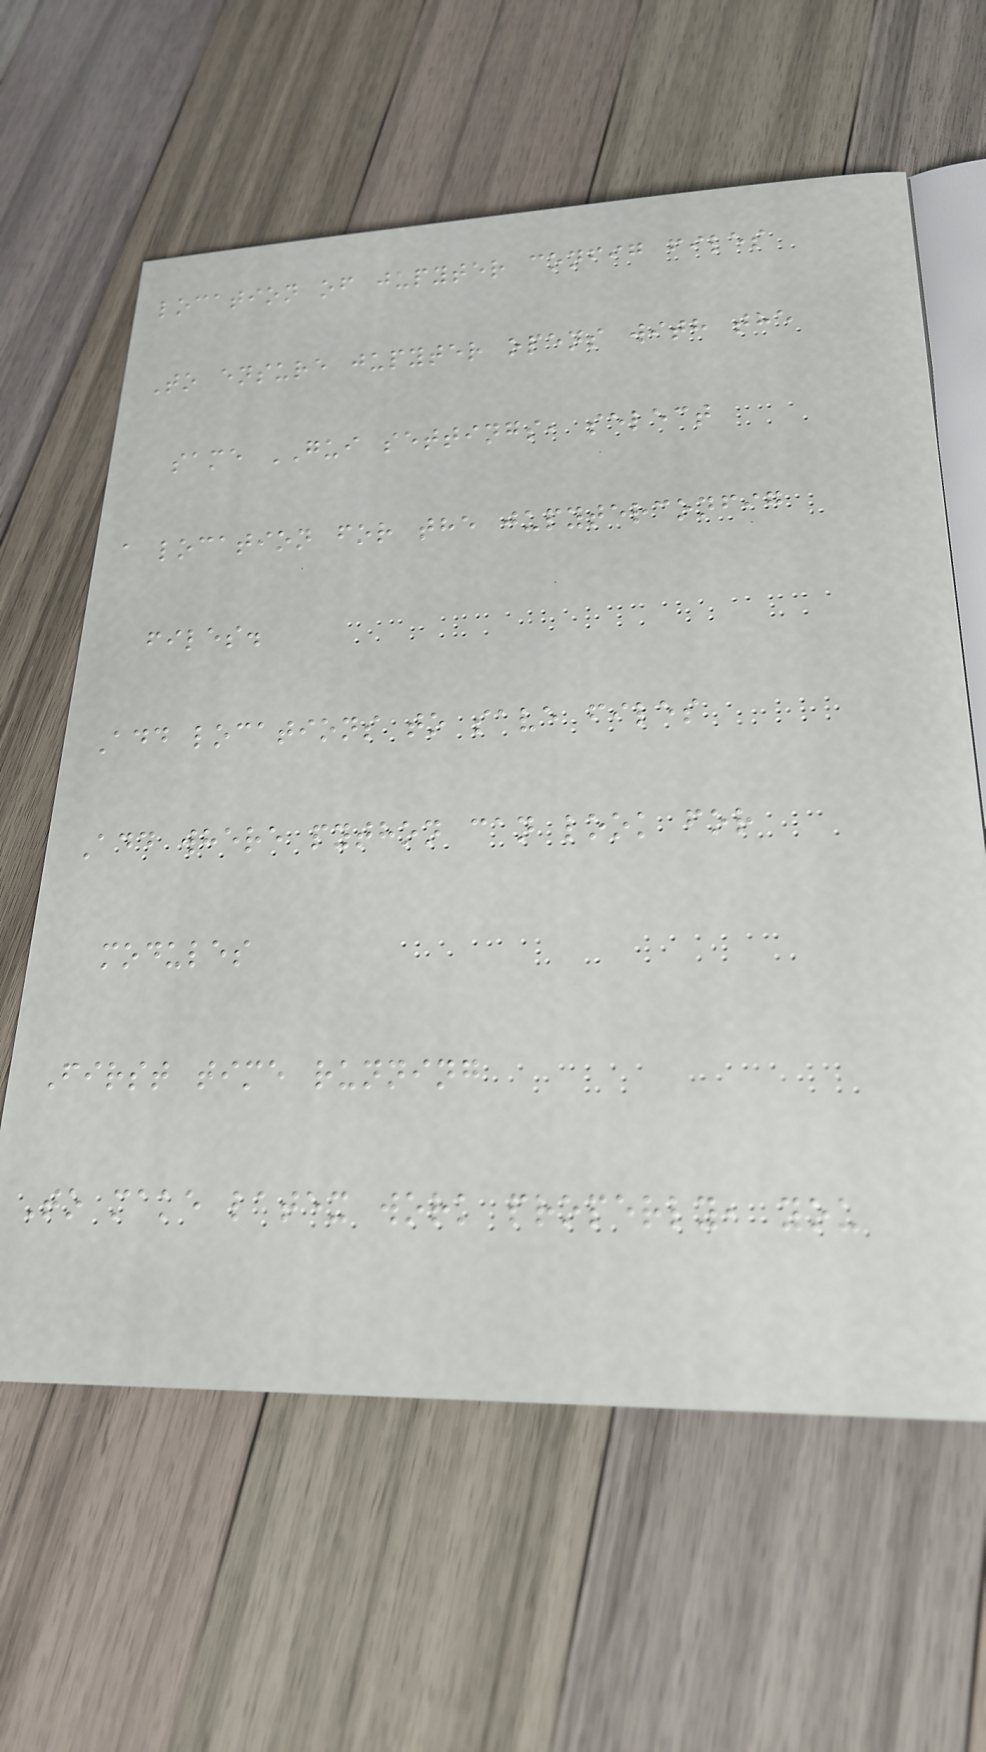location of jupyter config files
To ensure jupyter opens with the
same GUI settings, select
a location for the jupyterconfig
files.
Add locations to save files
Add where python can look for
modules
First time running
To make latex work properly, you
